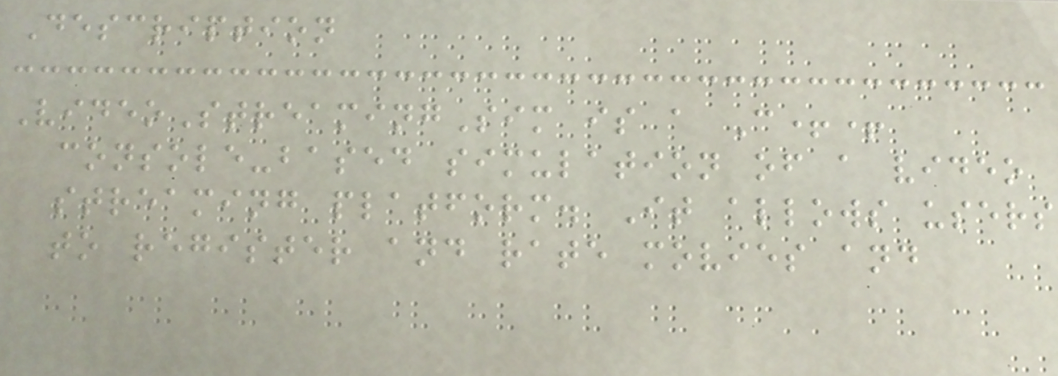Description
VideoStreamingSim is a C++
console-based simulation of a video
streaming platform. It allows users
to register and rate movies and
